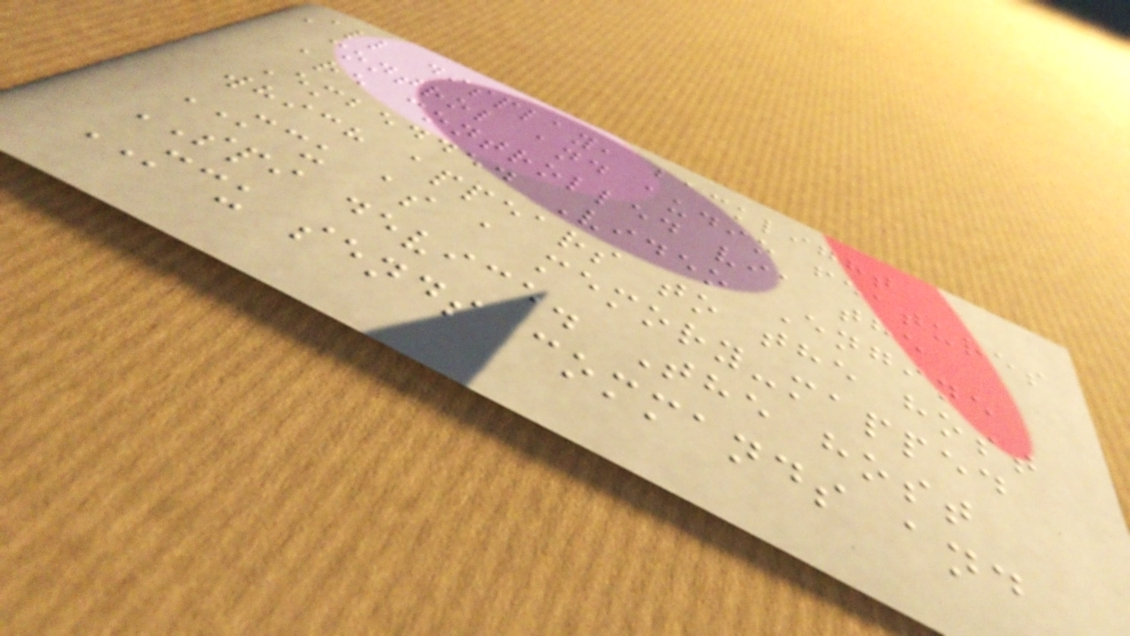All display, backlight
control and audio features
are controlled via the
Embedded Video Engine
which appears to the host
MCU as a memory-mapped
SPI device. The host
MCU sends commands and
